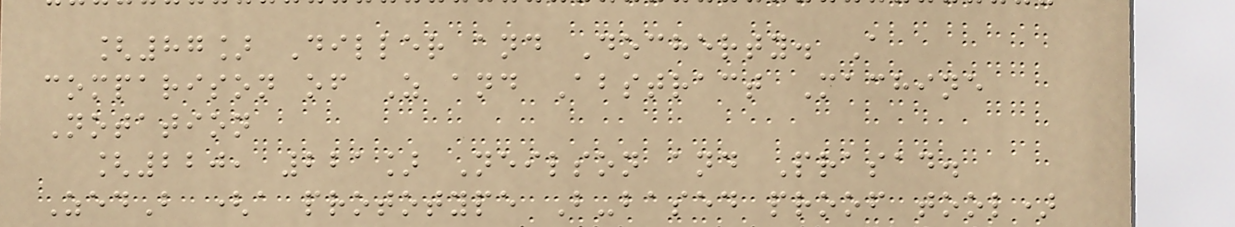[87] Diller and Docherty. A
comparison of Z and Abstract Machine
Notation
[220, 221] Neilson and Prasad.
ZedB (a prototype B-based proof tool)
